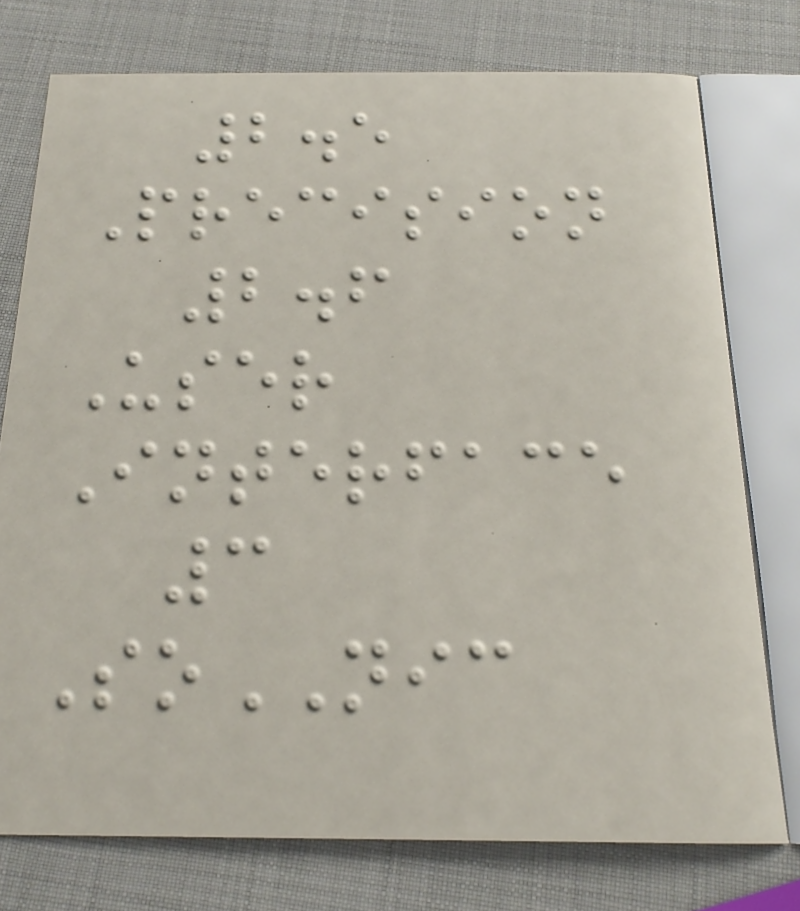2.5
Precision
2.6
User
Interface
3
SoNIC
